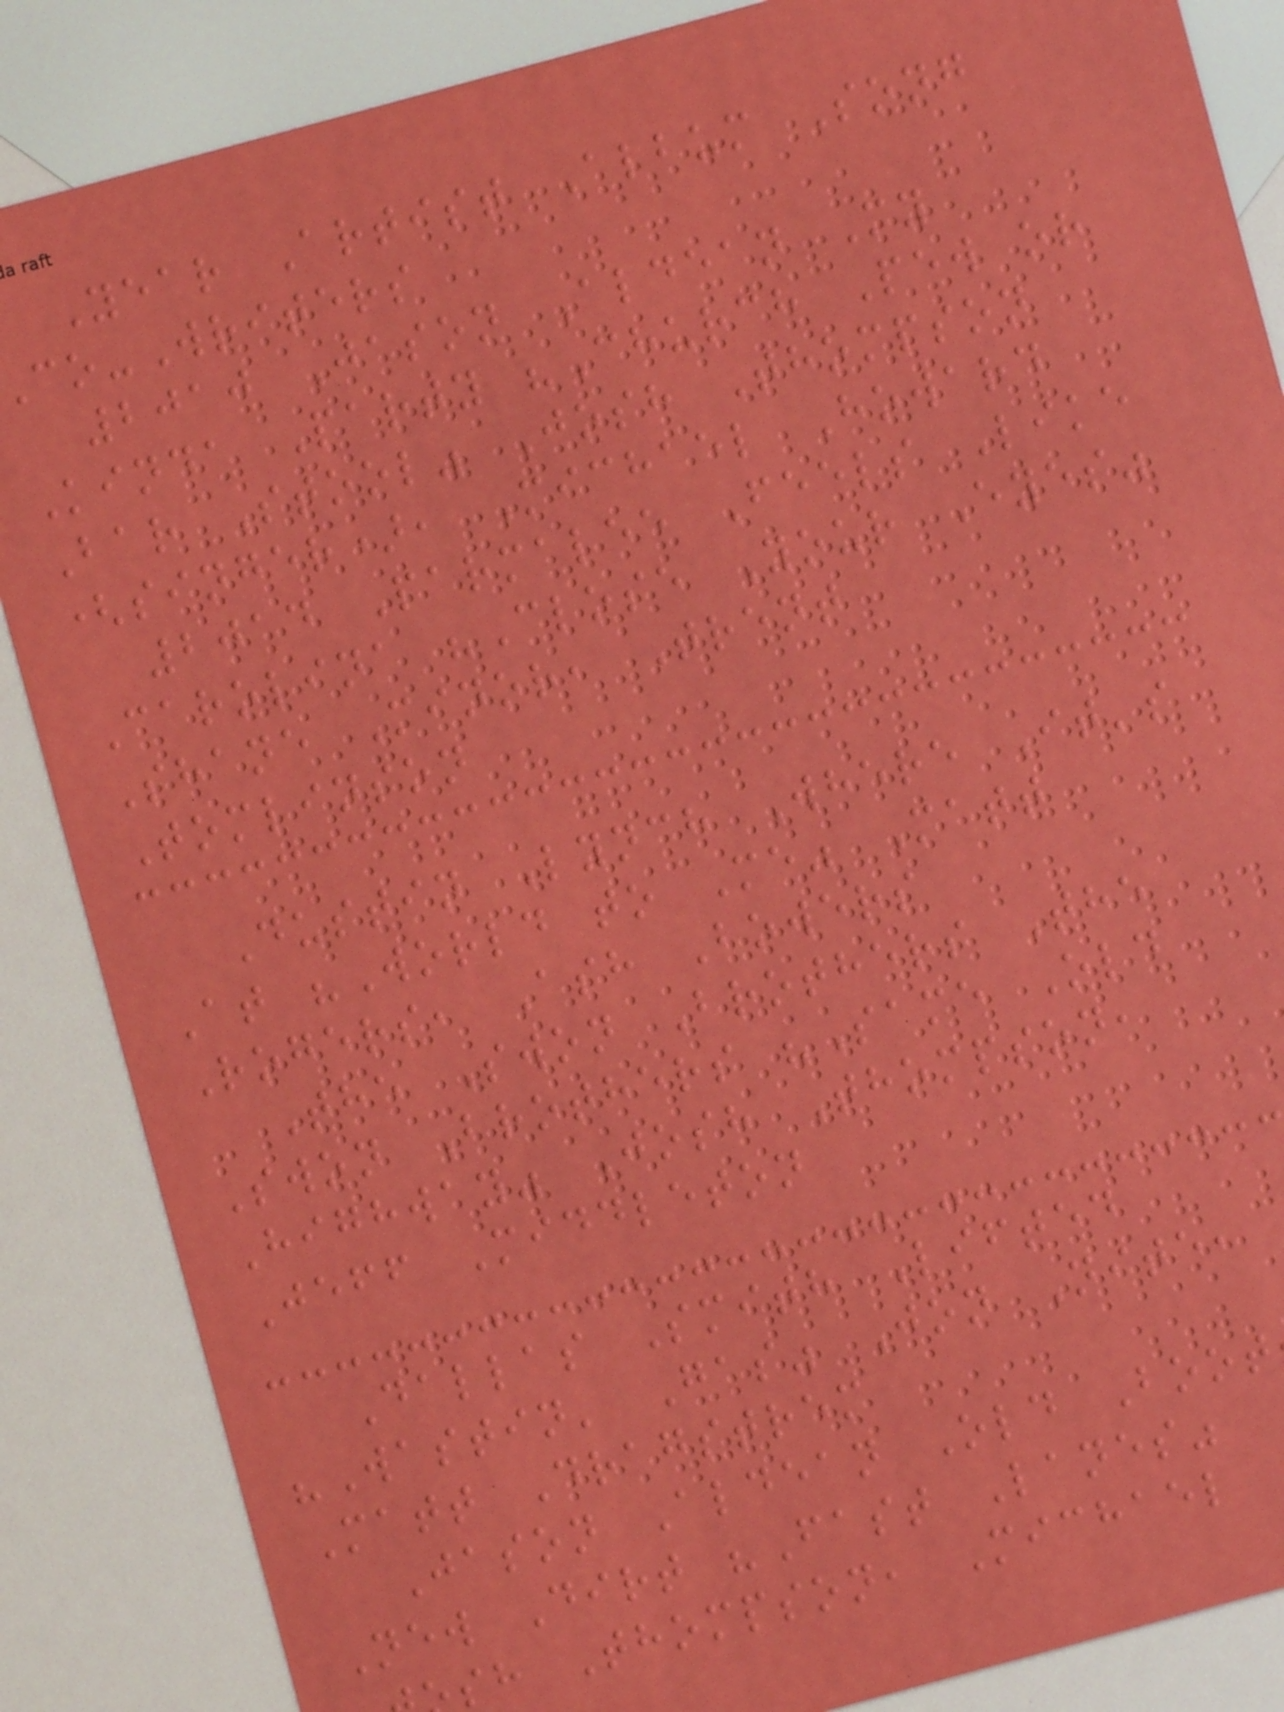Year Artist Album Song
o-Writers
2010 Jason Aldean My
Kinda Party "Church Pew or
Bar Stool" Josh Thompson
(singer), Michael Howard
2014 Parmalee Feels Like
Carolina "Close Your Eyes"
Shane Minor, Trent
Tomlinson
Dustin Lynch Where It's
At "World to Me" Matt
Rogers, Ash Bowers
The Swon Brothers The
Swon Brothers "Same Old
Highway" Josh Thompson,
Jeff Middleton
Dallas Smith Lifted
"Wastin' Gas" Jon Nite,
Matt Dragstrem
Jason Aldean Old Boot
New Dirt "Fast Lanes"
sh Thompson, Michael
